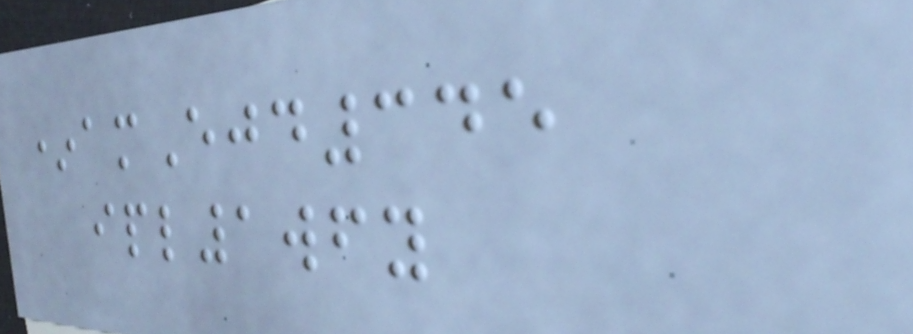*amEjd345
ipl1wfy
